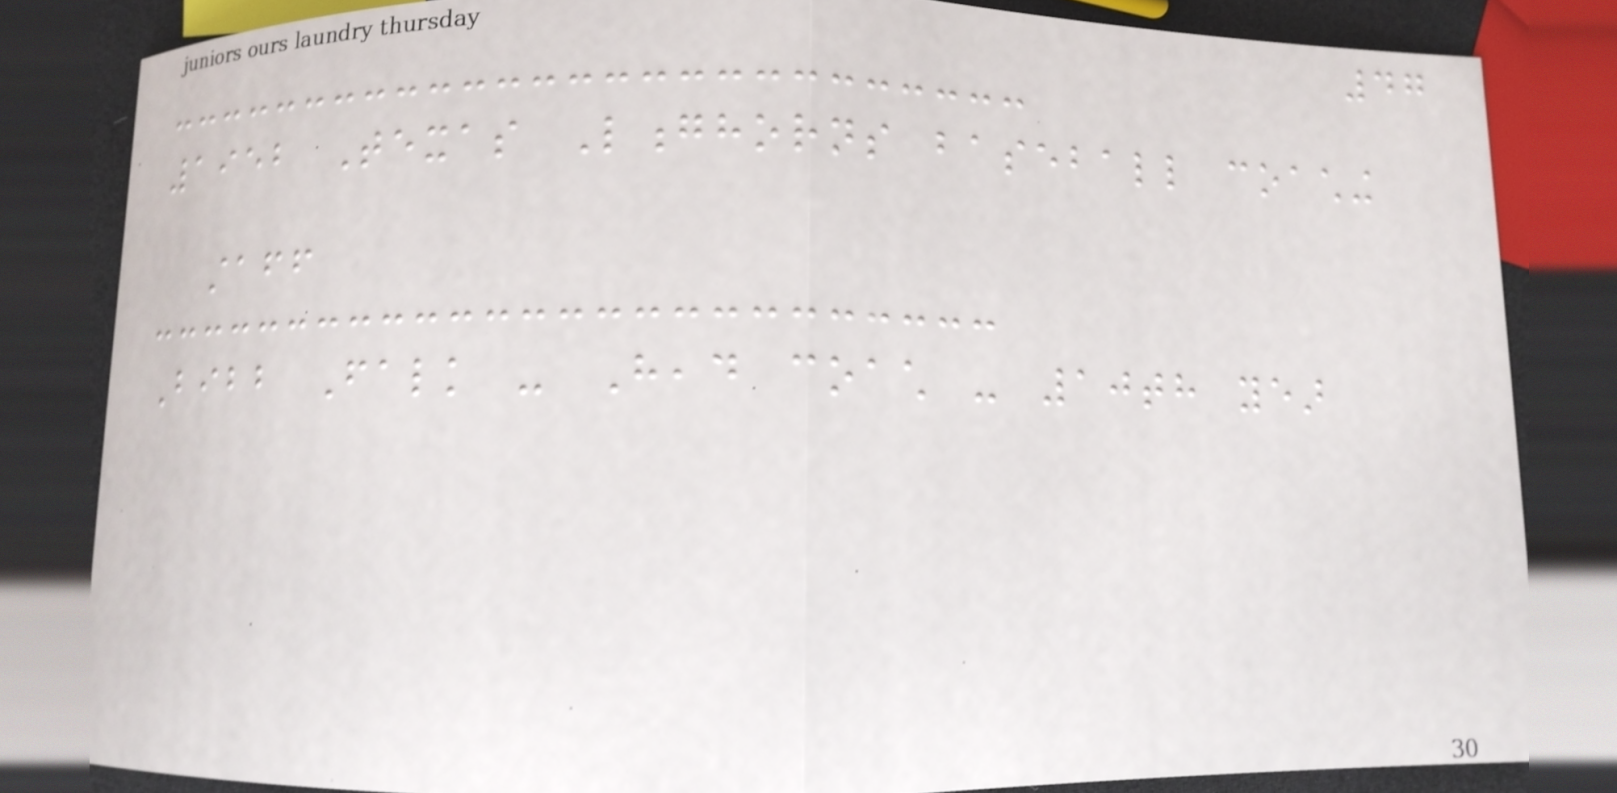47
1952 Texas Longhorns baseball coaching
staff
Bibb Falk - Head coach - 10th year
